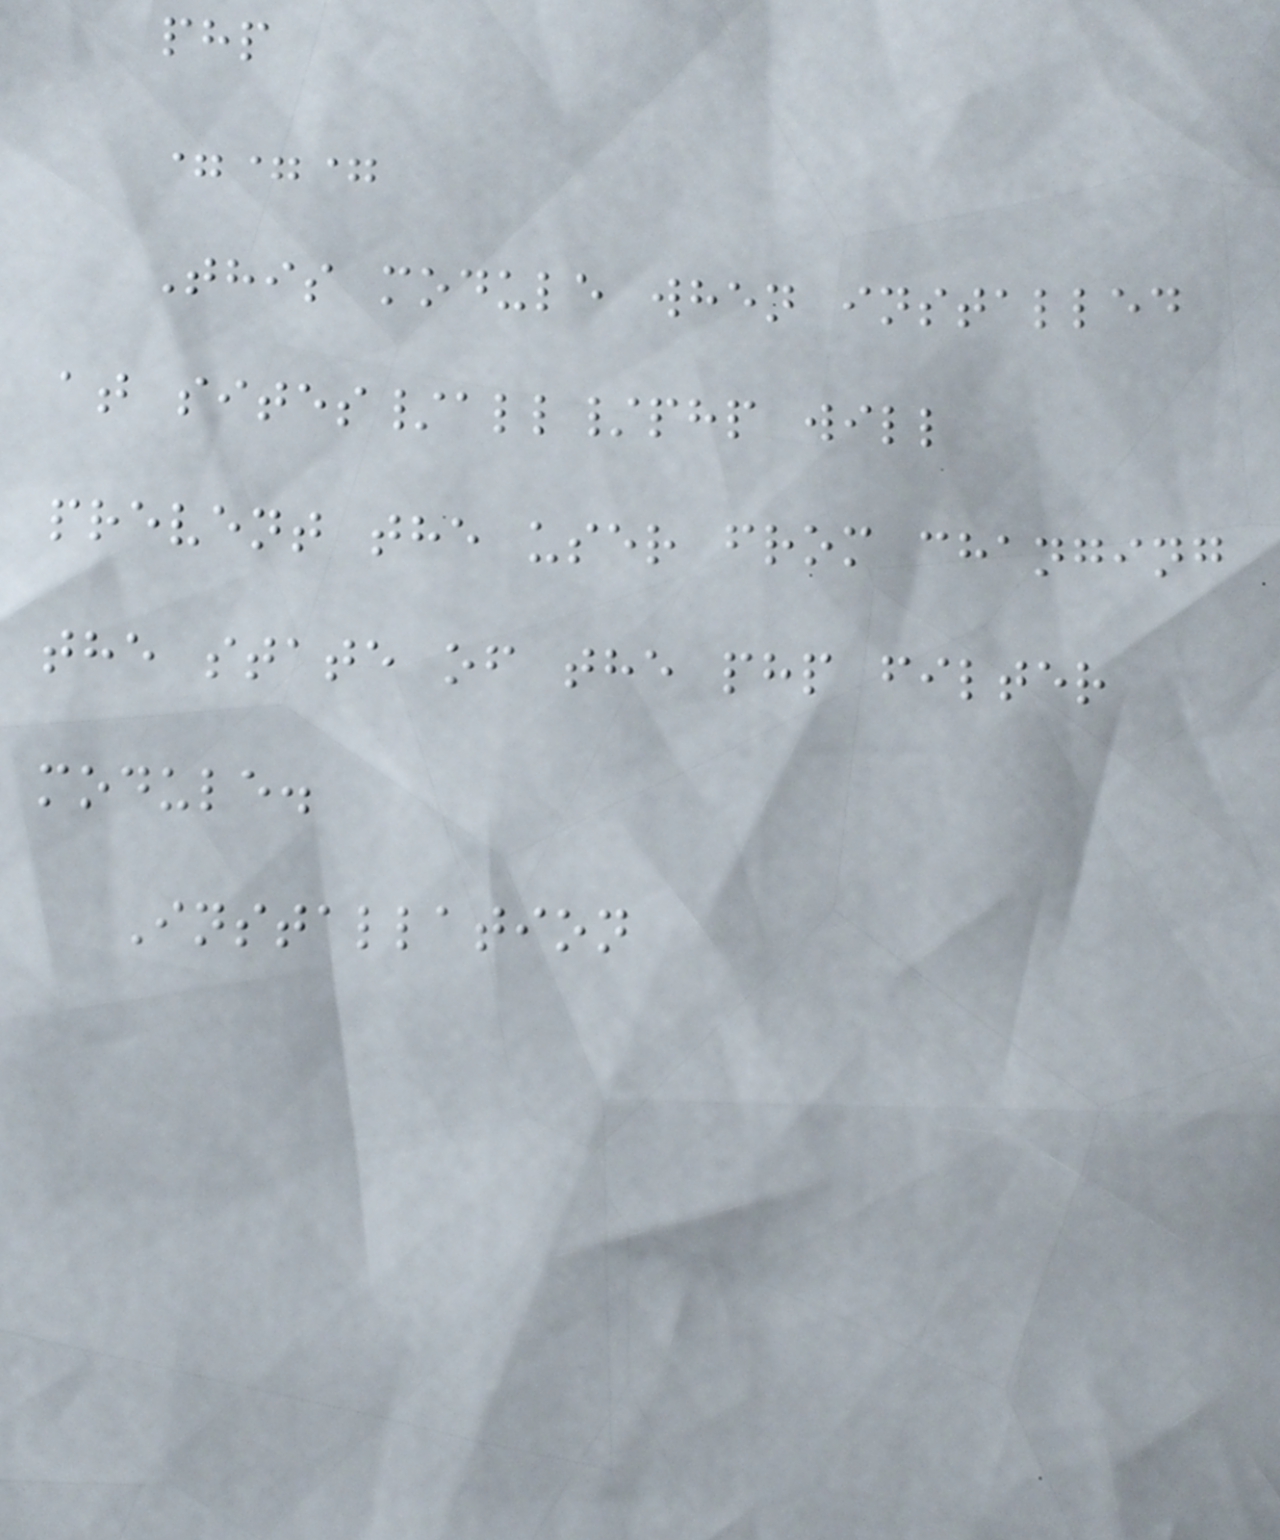php
===
This module when installed
at sites/all/php will
prevent the user from changing
the state of the php filter
module.
Installation
